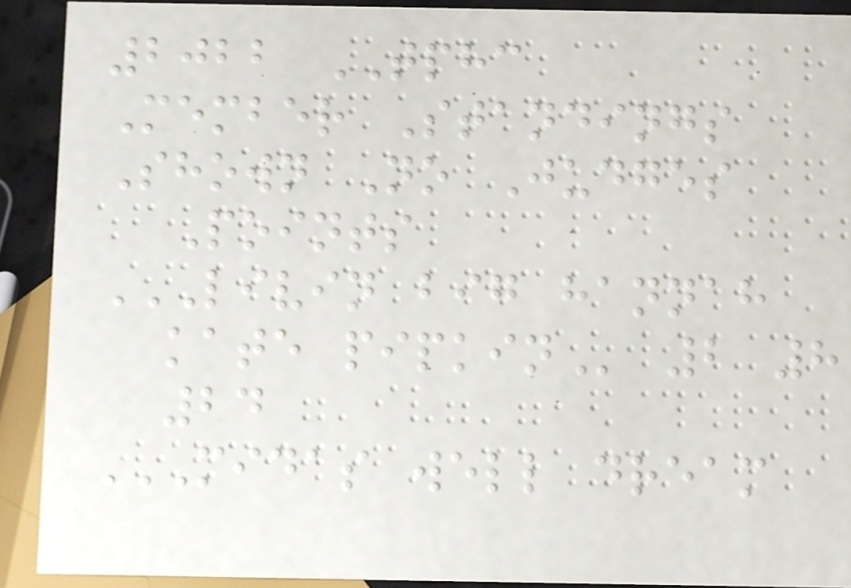2022 TPHC
Member Standings
Shown No Judges
Points
LIVIN BIG HANNAH
KATE PIPKIN 2 8
24
MIDAS WELL DREAM
